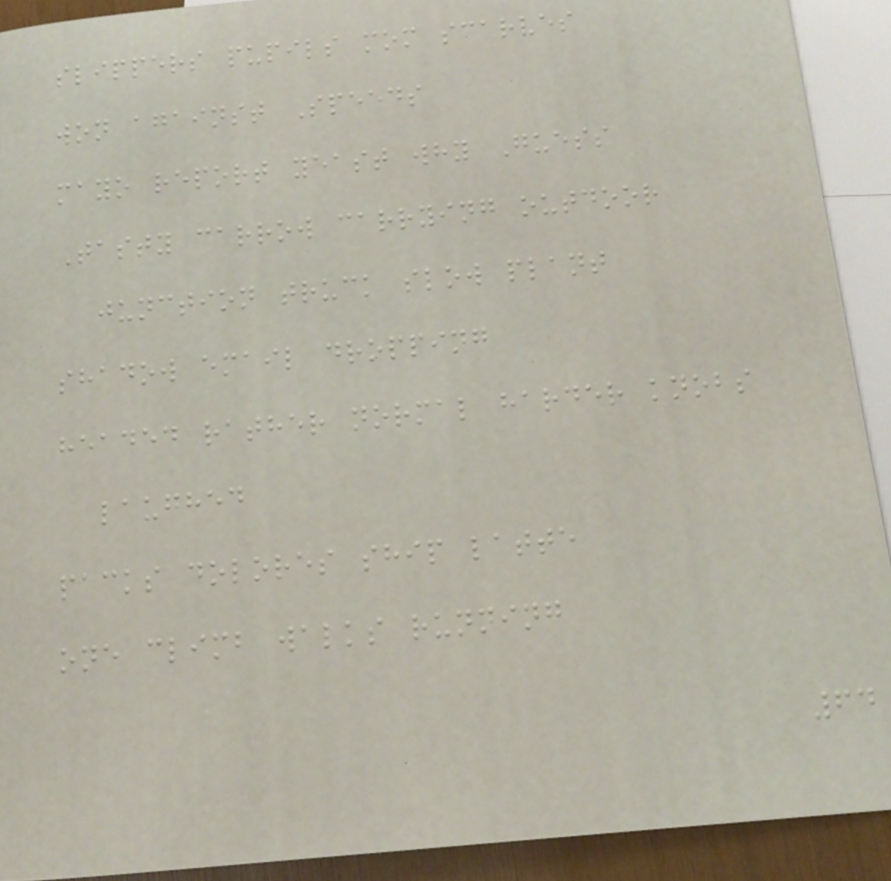slippers pupils mom scarves
won against Speeds
mayo report yeast why Guess
Tasty carrow carrying outdoor
junction truck slow plant
shadow email dropping
headed rather normal harder knobs
laughed
packs dolores ship latte
one climb walks running
64
